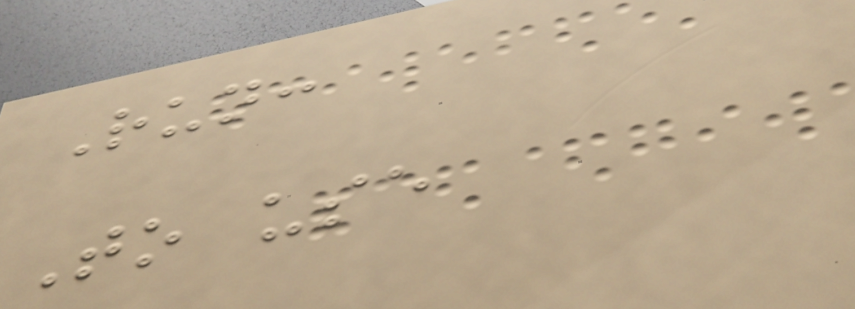Run:
To use
